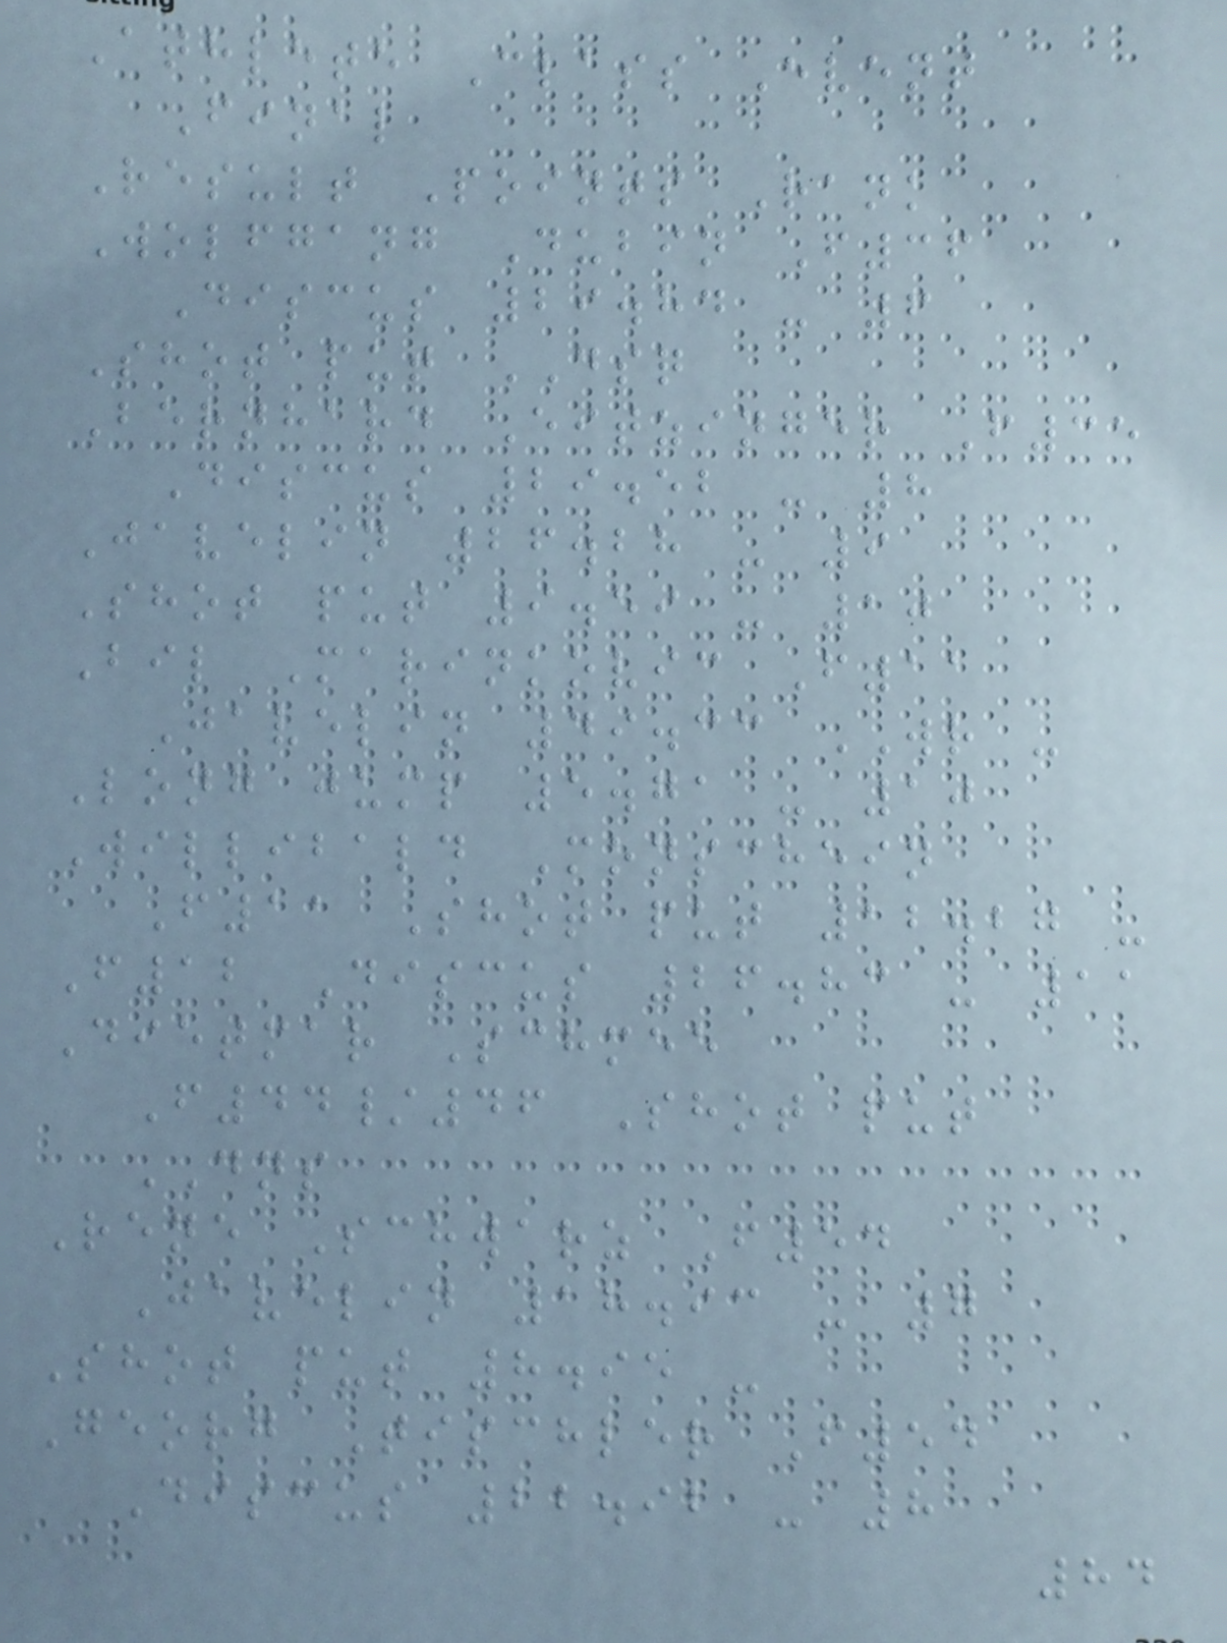Athlete Class Event
Final
Result Points Rank
Wolfgang Dubin F36
Discus 29.84 - 6
Shot put DSQ
Bernhard Eitzinger F35
Discus 29.52 - 8
Javelin 26.28 - 9
Shot put 9.59 - 10
Bil Marinkovic F11
Javelin 49.33 WR -
Long jump 5.71 - 10
Willibald Monschein
F11 Shot put 12.27 -
F12 Discus 26.83 - 11
Dietmar Schmee
F44/46 Shot put
DNS
Rene Schwarz F54
Javelin 18.93 - 7
Shot put 8.95 -
Georg Tischler F54
Discus 22.92 - 8
84
